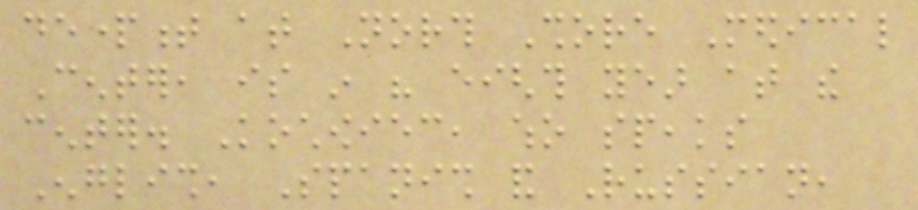department at North Shore Medical
Center, is in his eighth year at the
center. Kochowiec, who speaks
English, Spanish and Russian,
